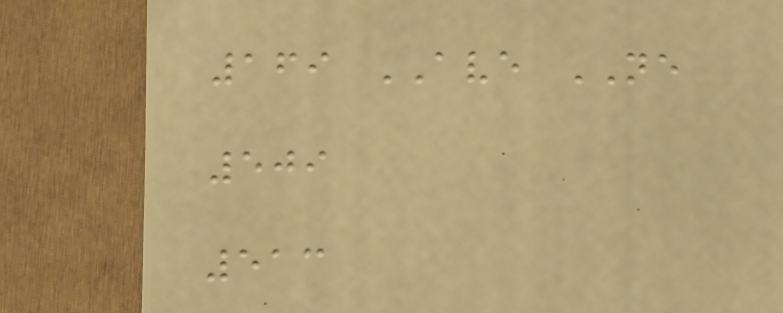169 AVE NE
509
513
